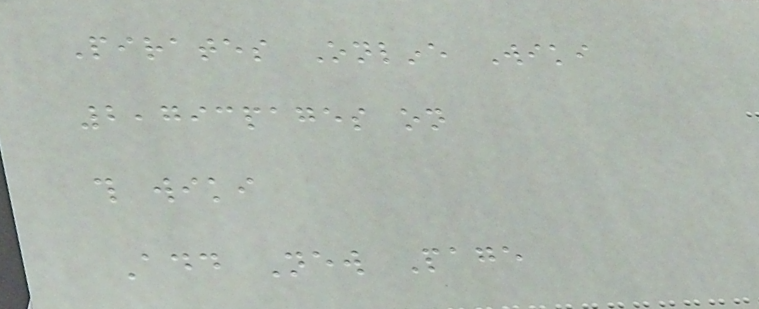Pirates Online Wiki
2,793pages on
this wiki
Add New Page
